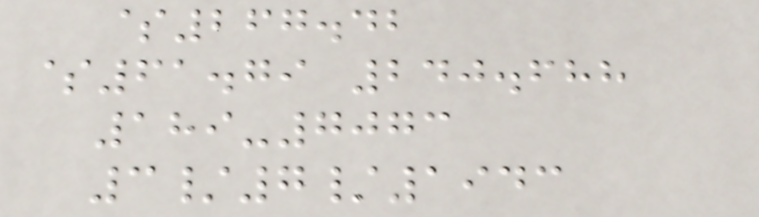$267.42
$61.79 240.688
189-7073
3/7/1943
